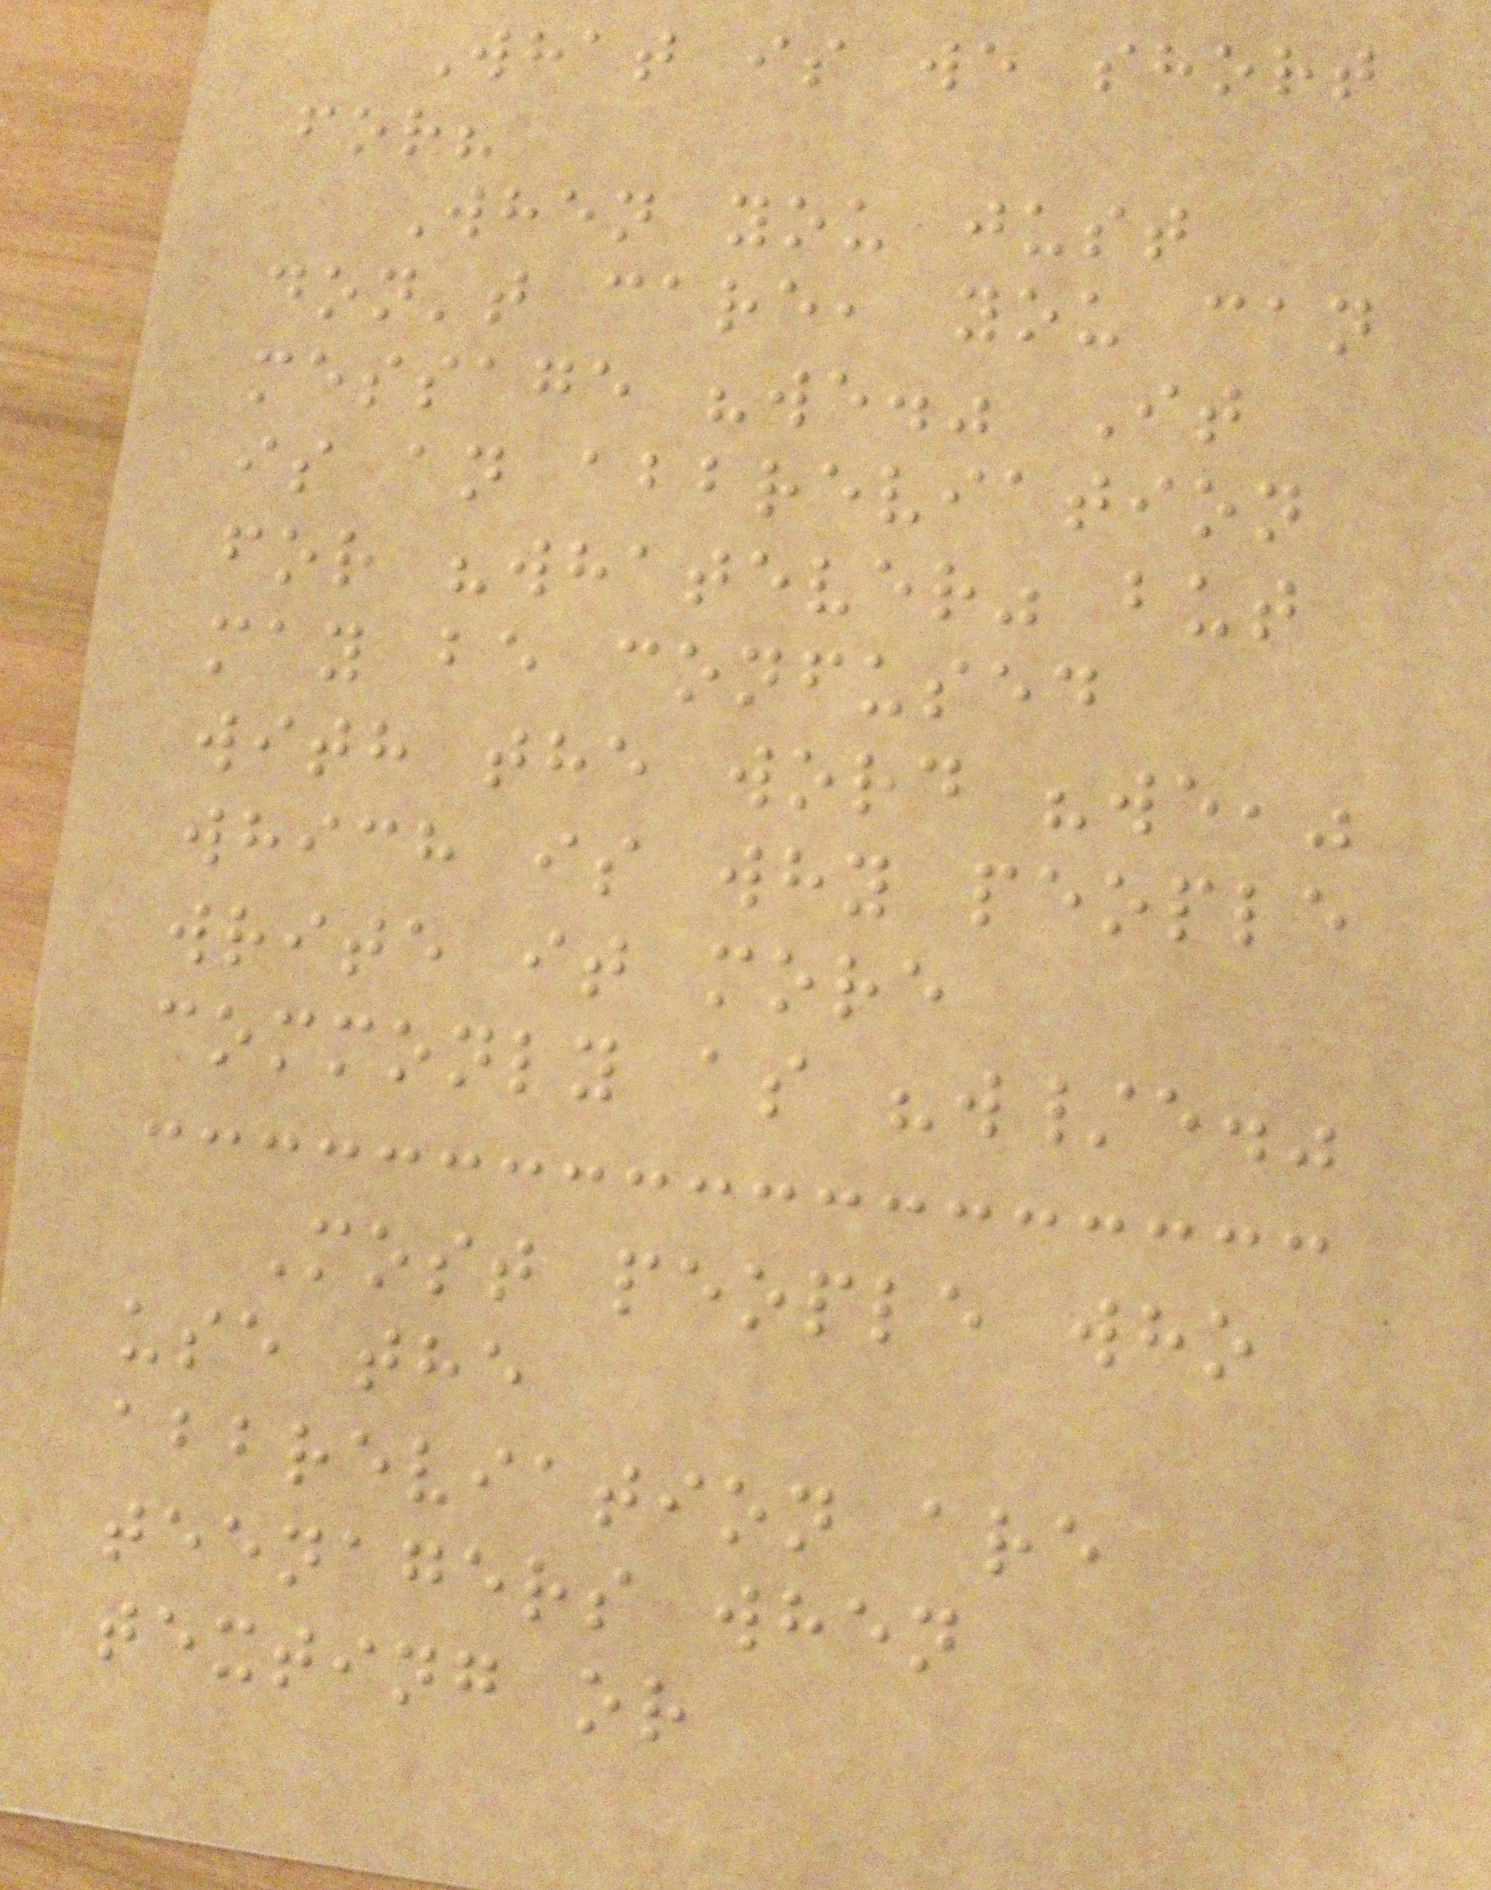What is we short
for?
When you just
don't care, you can
message "we." It
is an abbreviation
for "whatever" but
may be confused
with the word "we,"
which is why people
write it more
commonly as "w/e."
Most people who
use the
abbreviation are
teenagers when
texting or
